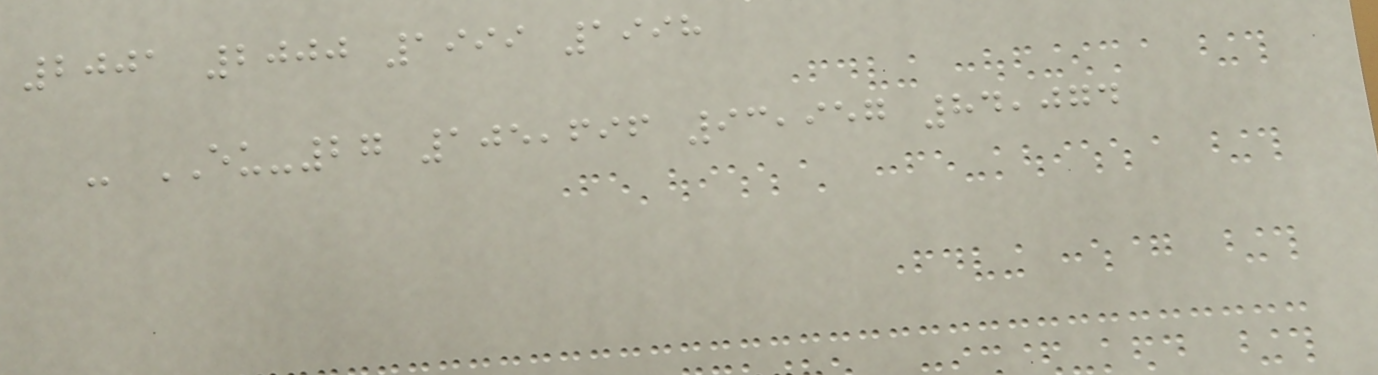2001 2000 1999 1998
- EU-27 105,696 93,957 84,074
